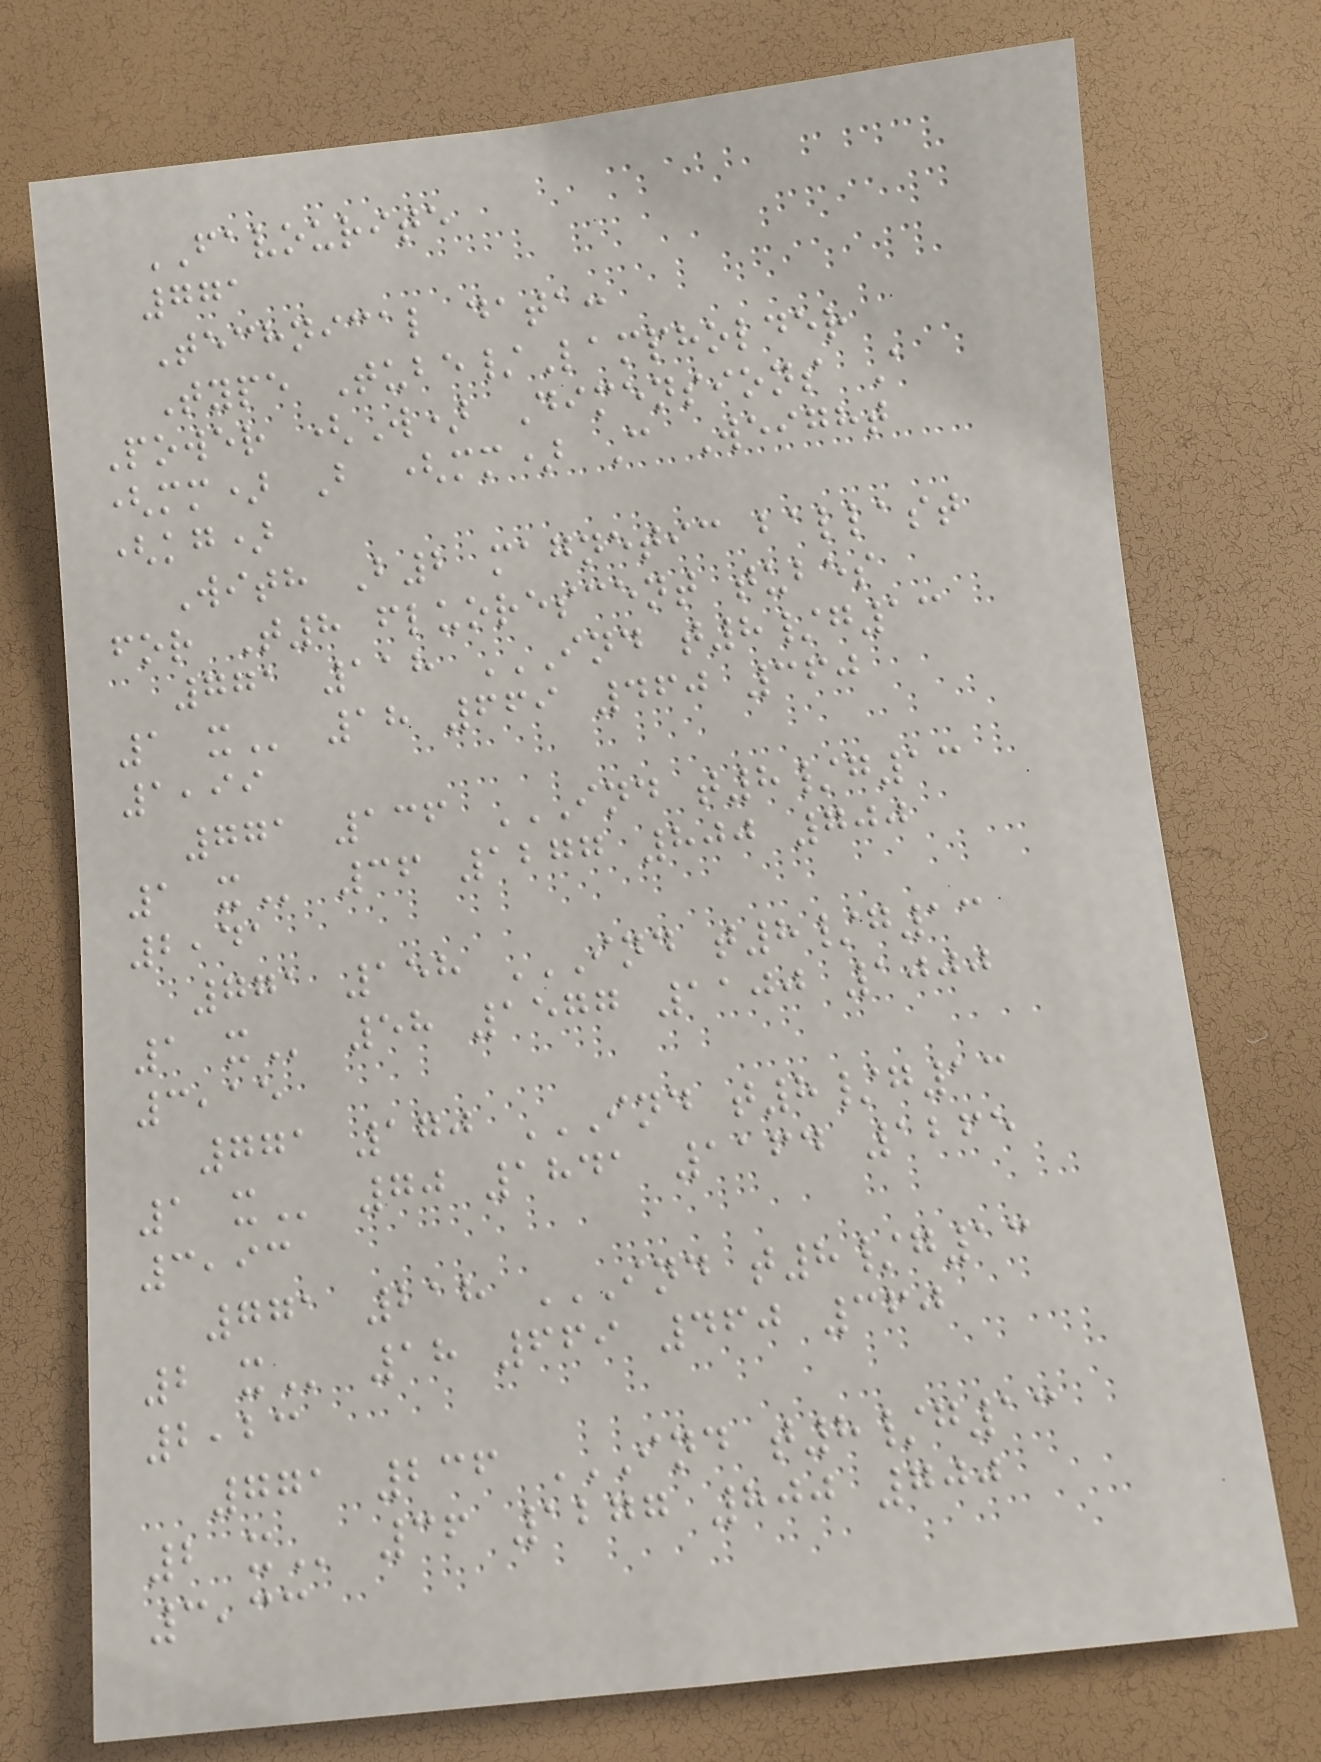FAVOURITE
771
Technical data:
Type Tube/Lampholder
Power (W) Dimensions A
(mm) B (mm) C Weight
(kg)
With B2 magnetic ballast
for T8 fluorescent tubes
771 118 IND T8/G13
1 X 18 669 460 360
1,99
771 136 IND T8/G13
1 X 36 1277 800 700
2,41
771 158 IND T8/G13
1 X 58 1577 1100 1000
3,15
771 170 IND T8/G13
1 X 70 1841 1164 1265
3,93
771 218 IND T8/G13
2 X 18 669 460 360
2,23
771 236 IND T8/G13
2 X 36 1277 800 700
3,33
